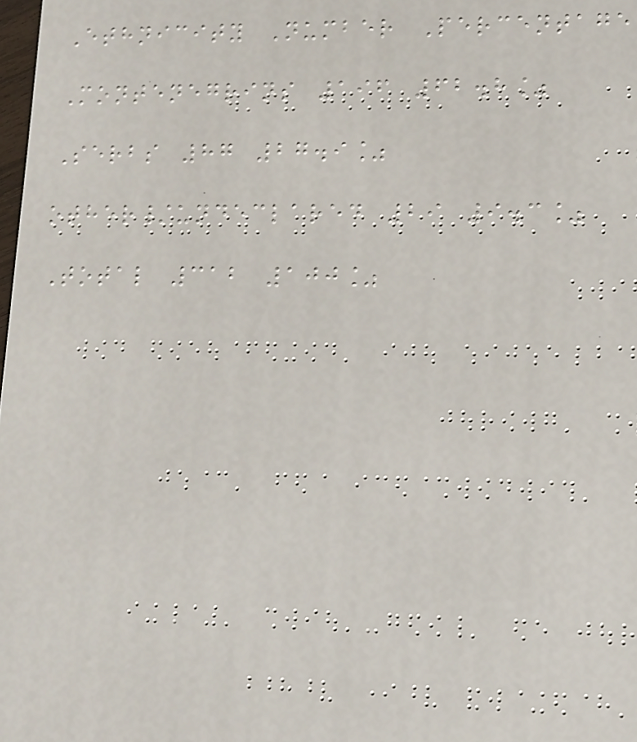Ethnicity Number Percentage
Montenegrins 196 62.8%
Serbs 87 27.9%
other/undeclared 29 9.3%
Total 312 100%
